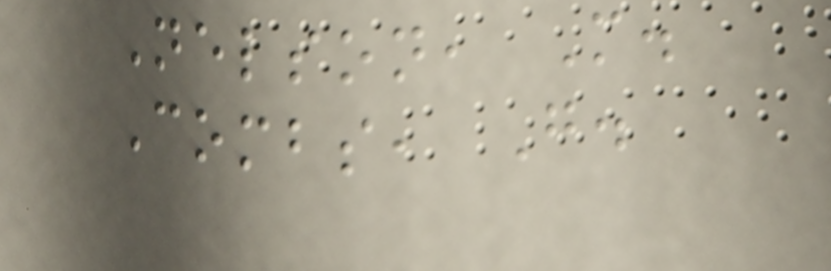Nelson, M.
Combs, G.
